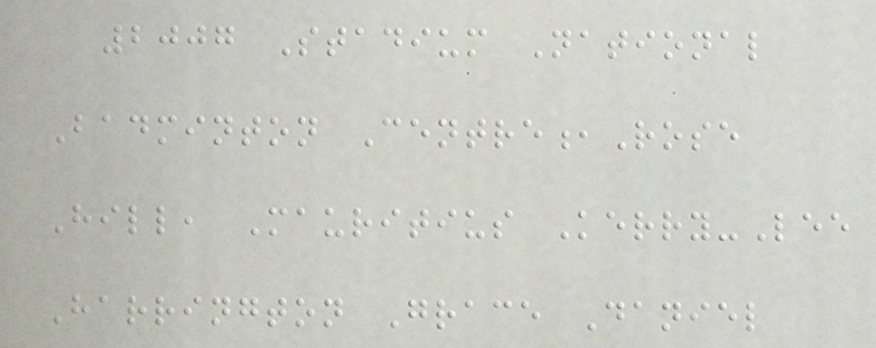2007 Stadium National
Badminton Centre,Rose
Hill, Mauritius Kerry-Lee
Harrington Grace Daniel
